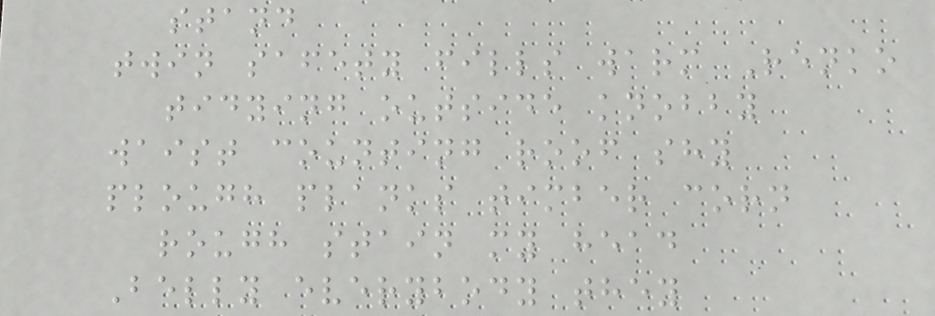stand
twin safety fills warm Renko
tidying outside knobby
waist counting roof shy
plough planks timber corn
rough stain my head
Belly everybody they
